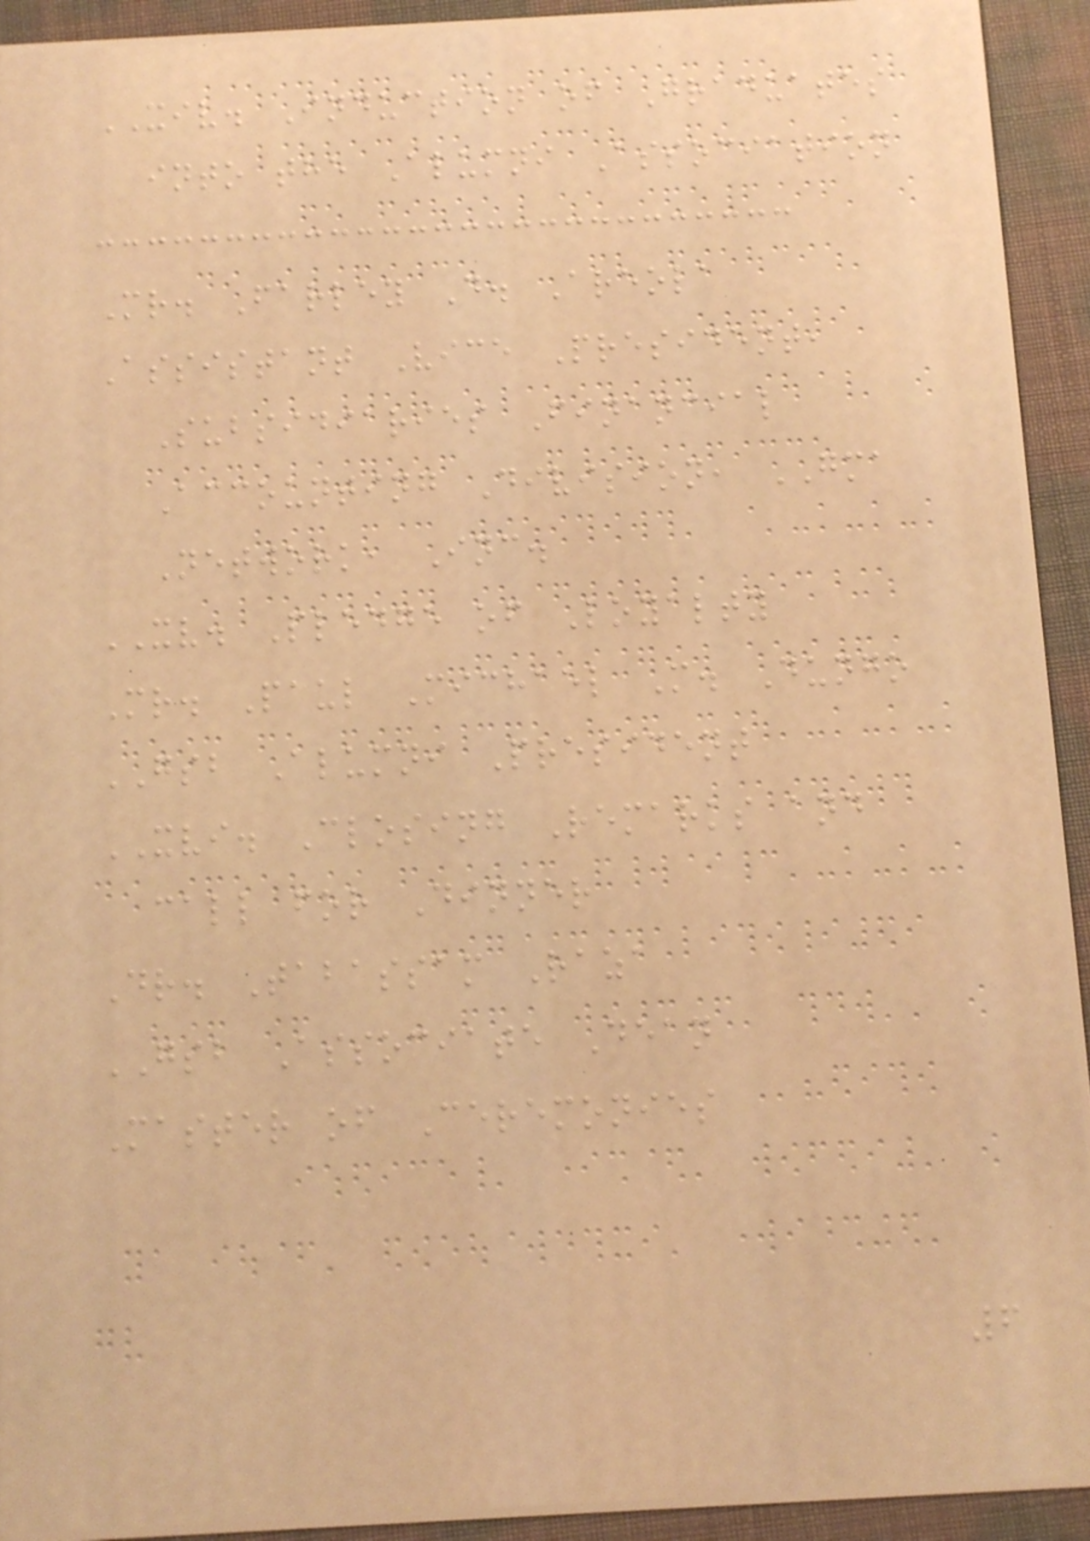XIV. Induction of Graduates
into the Alumni Association
Mr. Farley D. Areola
Assistant Vice President,
Subsidiaries Financial
Accounting Division, GMA
Network, Inc.
XV. Pledge of Loyalty
Mr. Paul Michael M. Dungo
GSB Alumni President
XVI. Closing Remarks and
call for Dinner
Dr. Tabassam Raza
GSB Associate Dean
Master of Ceremonies
6
